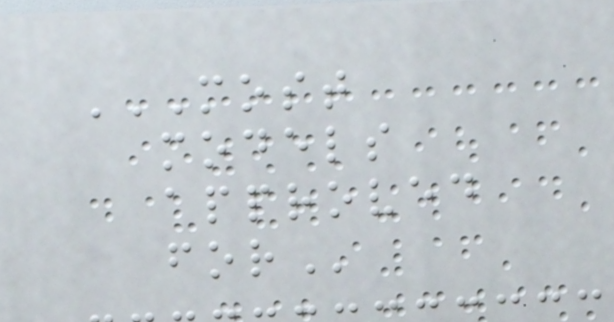MOST
MODELS
APPROVED
FOR
